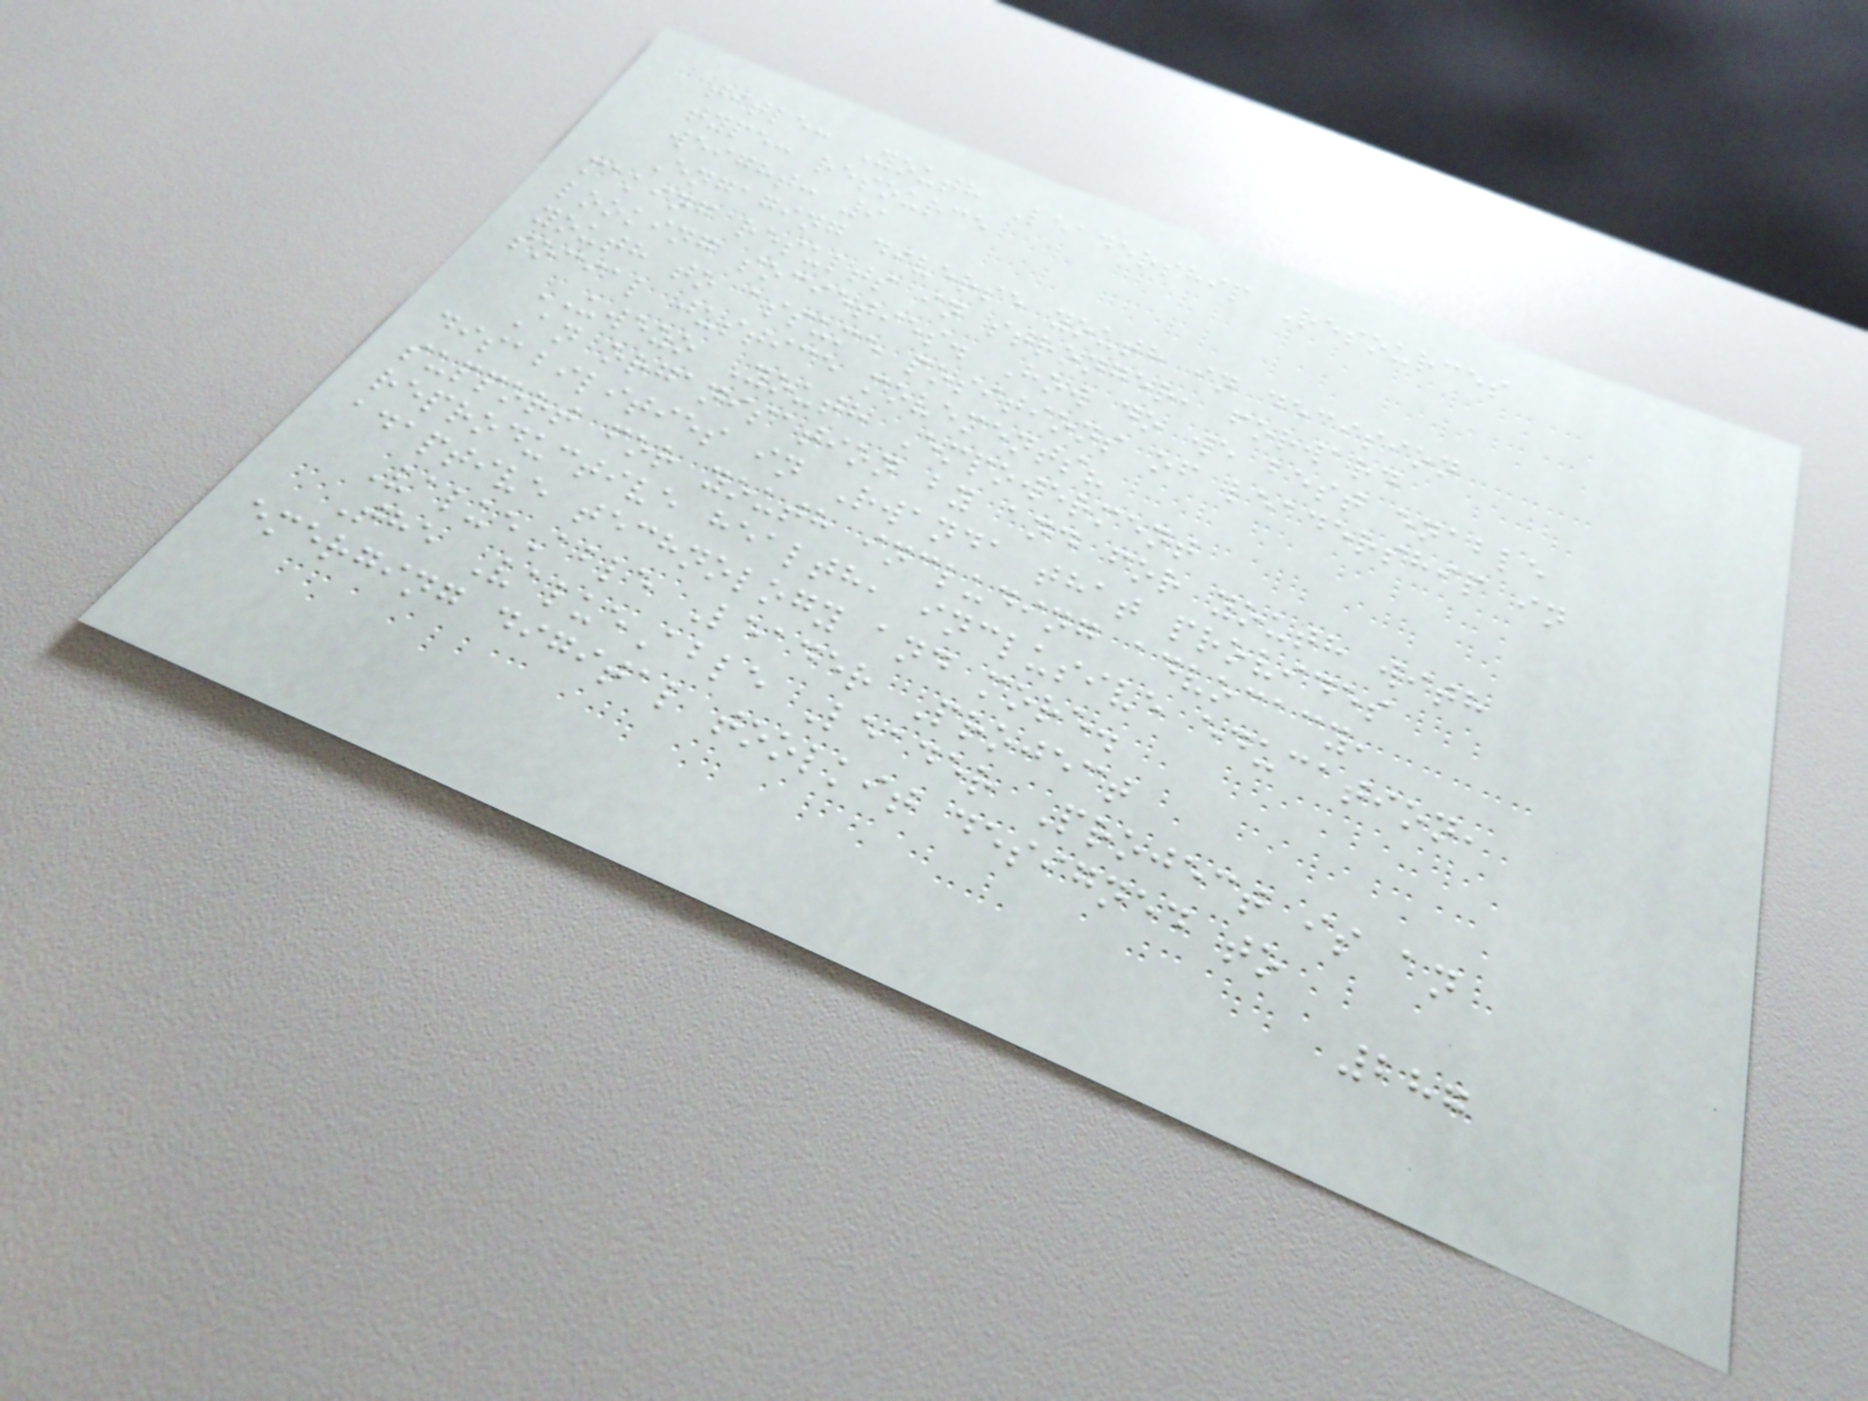title: Youth Leadership Resources
type: resource
weight: 9
Engaging diverse youth in decision
making results in stronger, forward
looking societies. How do we best enable
youth to assume positions of leadership in
social justice movements?
UWEZO Youth Empowerment
An organisation by and for youth with
disabilities in Rwanda that provides
support for youth including advocacy,
reproductive health, inclusive education,
adaptive technology and more.
ValueAble Leader Project
The ValueAble Leader Project is an
emerging digital toolkit designed to
287
